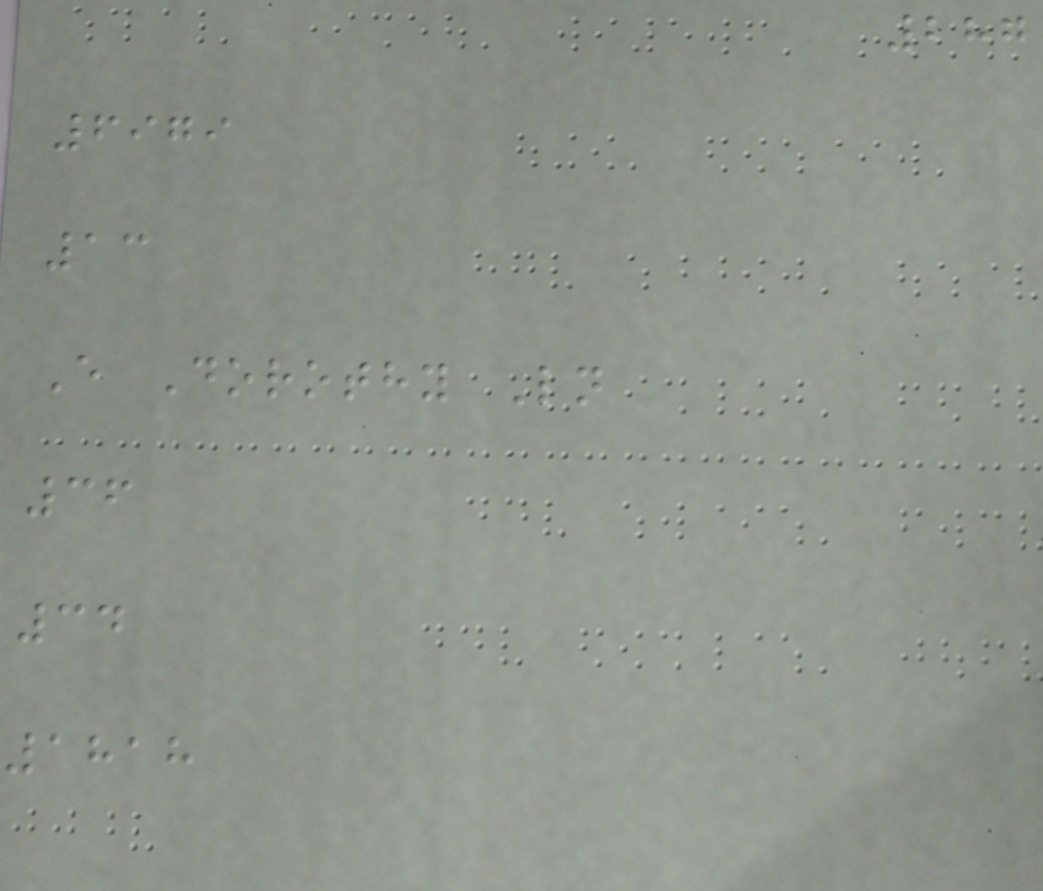287
6979
13
E Dorothy Ln
36
34
1818
